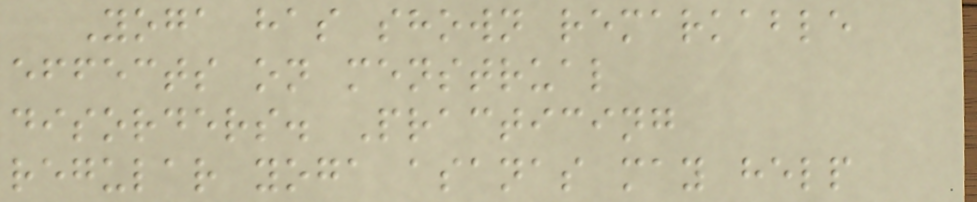Yoga has shown remarkable
effects on menstrual
disorders. Practicing
regular yoga asanas may help
